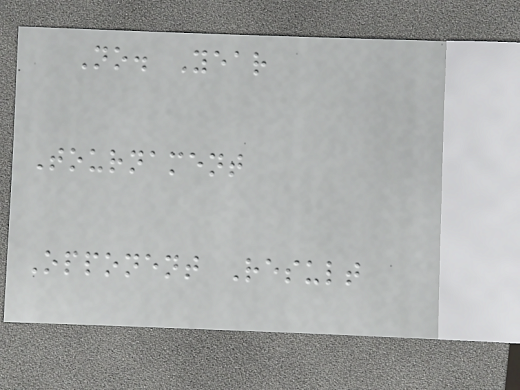No. Year
Tournament
Opponent Result
